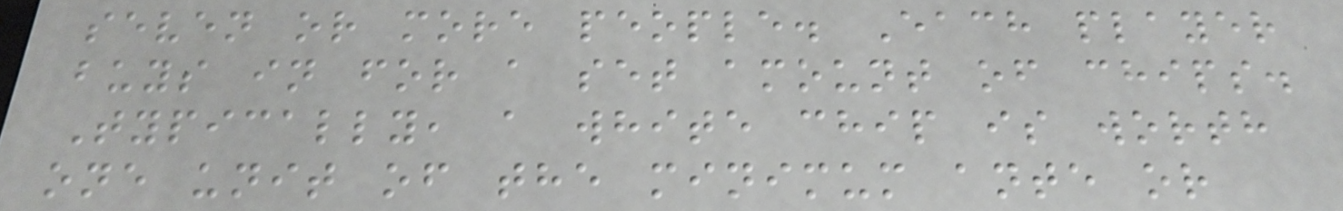seven or more people. Each player
buys in for a set amount of chips.
Typically, a white chip is worth
one unit of the minimum ante or
